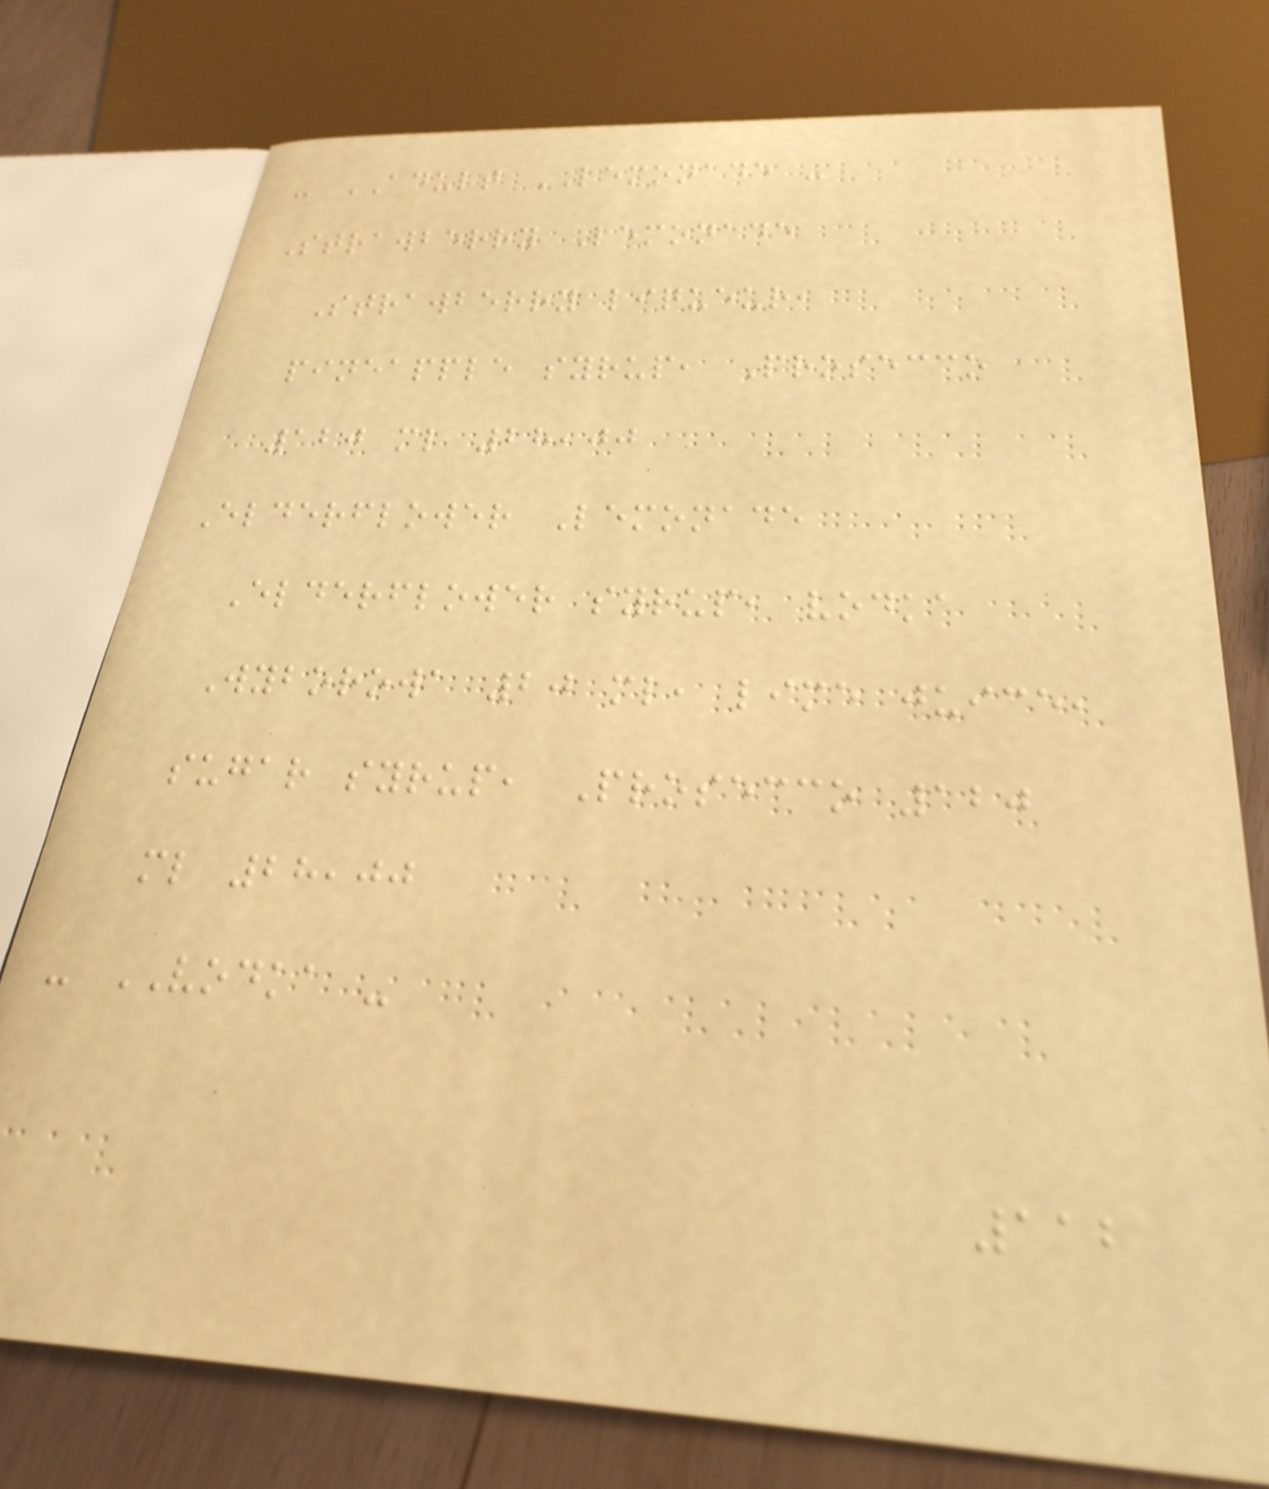- ADULT LEMONADE -
Strawberry Lemonade
Strawberry liqueur,
pineapple syrup, Prosecco
120 ml 28,00
Elderflower Lemonade
Elderflower syrup, vodka
Wyborowa 20 ml, lime juice,
sugar syrup, Prosecco 120
ml 28,00
- VODKA -
112
